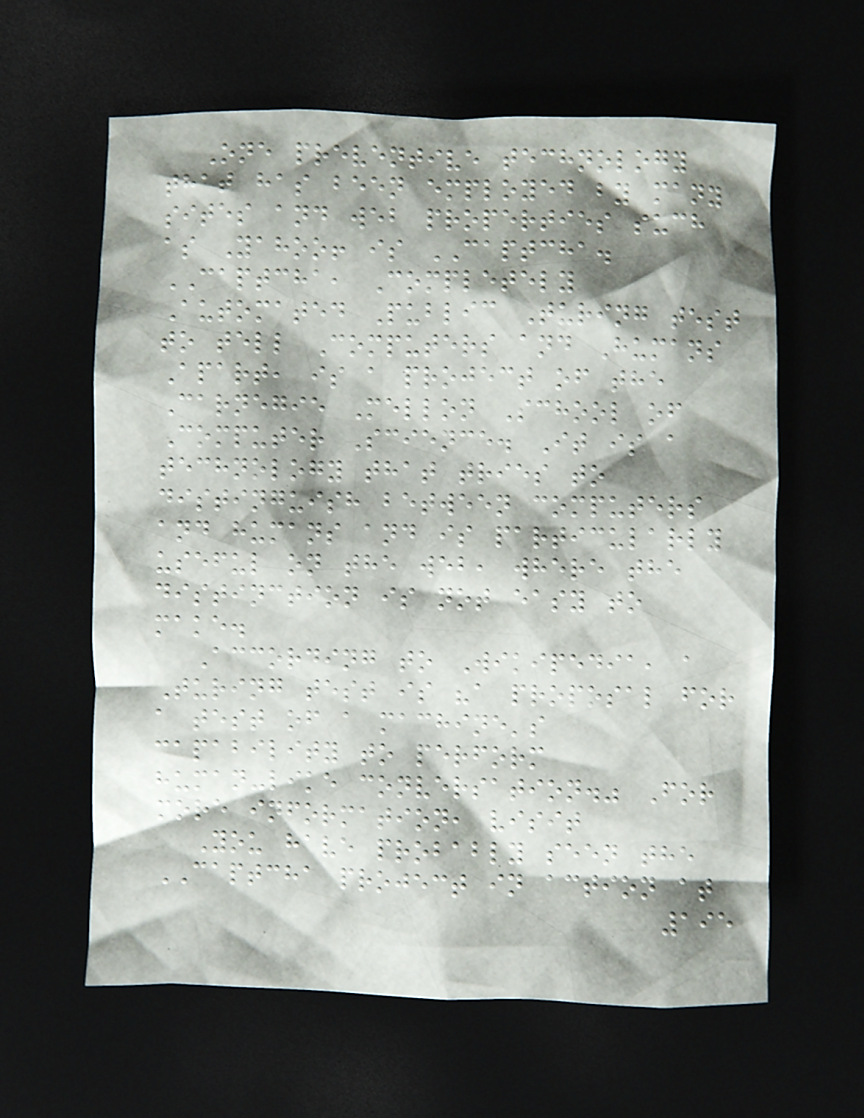One preventive technology
that has been employed by many
sites and web properties such
as Yahoo! is CAPTCHA.
CAPTCHA, Completely
Automated Public Turing test
to tell Computers and Humans
Apart, is a project of the
Carnegie Mellon School of
Computer Science. It is a
technology that tries to
distinguish between computers
and humans and is particularly
useful on the web, where the
distinction is not easy to
make.
According to Wikipedia, a
Turing test is "a proposal for
a test of a machine's
capability to perform
human-like conversation." For
more information, visit
You have probably seen the
CAPTCHA project in action at
195
